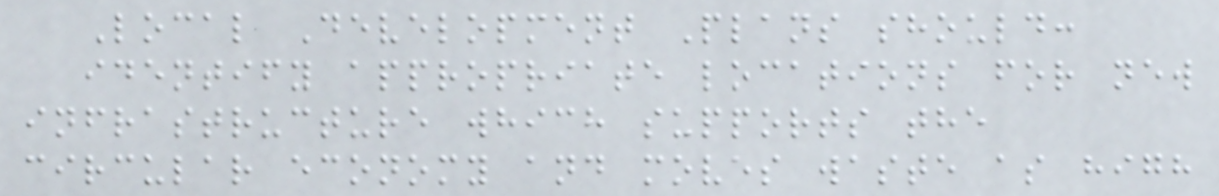Local Development Plans should:
identify appropriate locations for new
infrastructure which supports the
circular economy and moves waste as high
